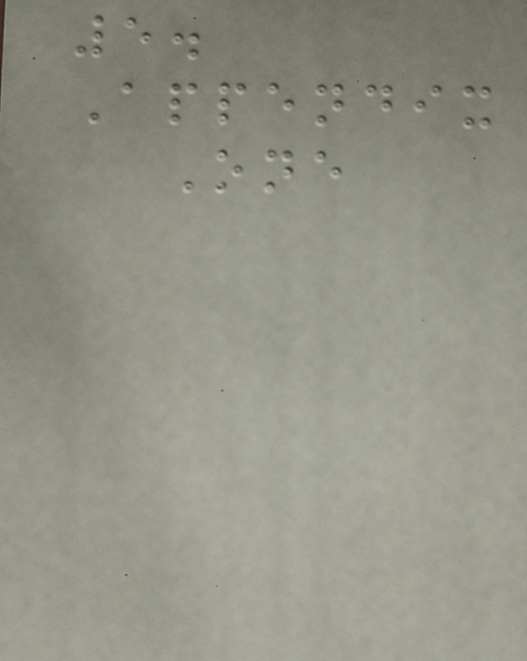5.
Appendix
One
